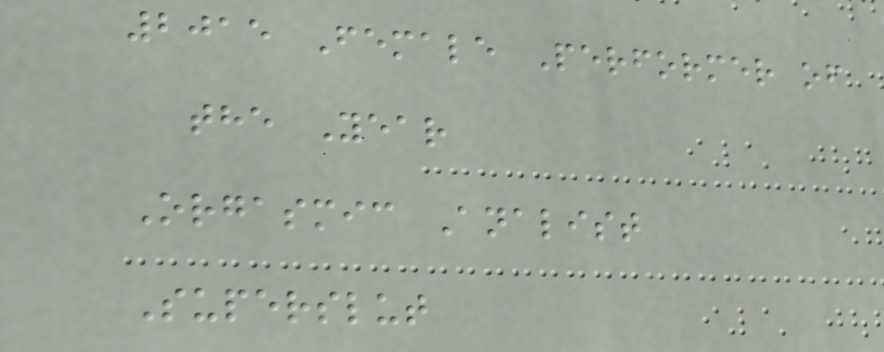2015 Female Performer of
the Year
Orgasmic Analist
Superslut
